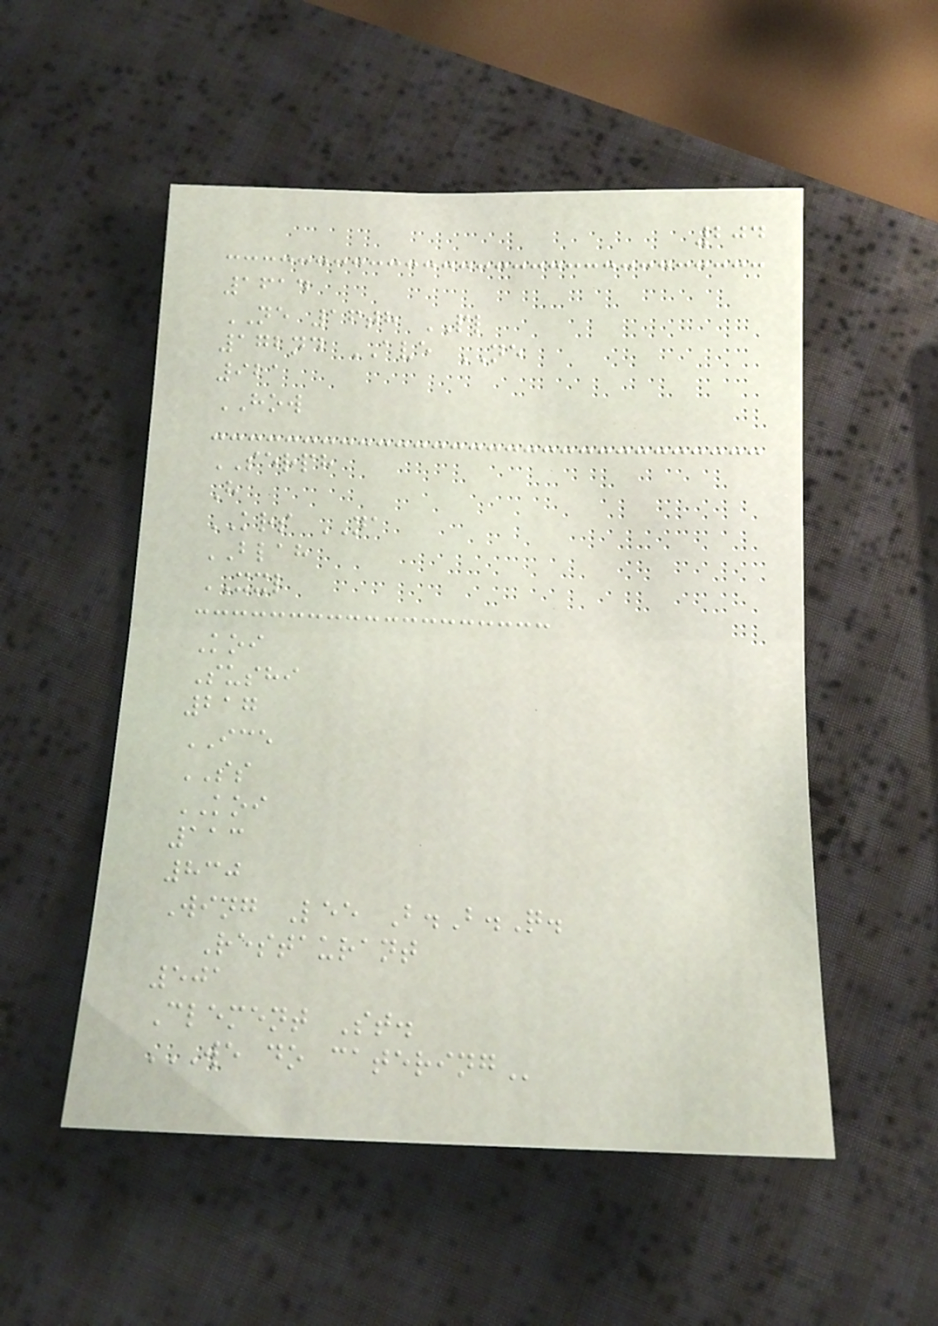204
1614
NE 16th PL
172nd AVE NE
921
HOW
SERPH
H
KRS NA
BLAH
XXL
Koi
Sushi
217
ICE
SS
KOI
113
830
Wing Lee B.B.Q.
Restaurant
501
Clement St.
WE DO CATERING
